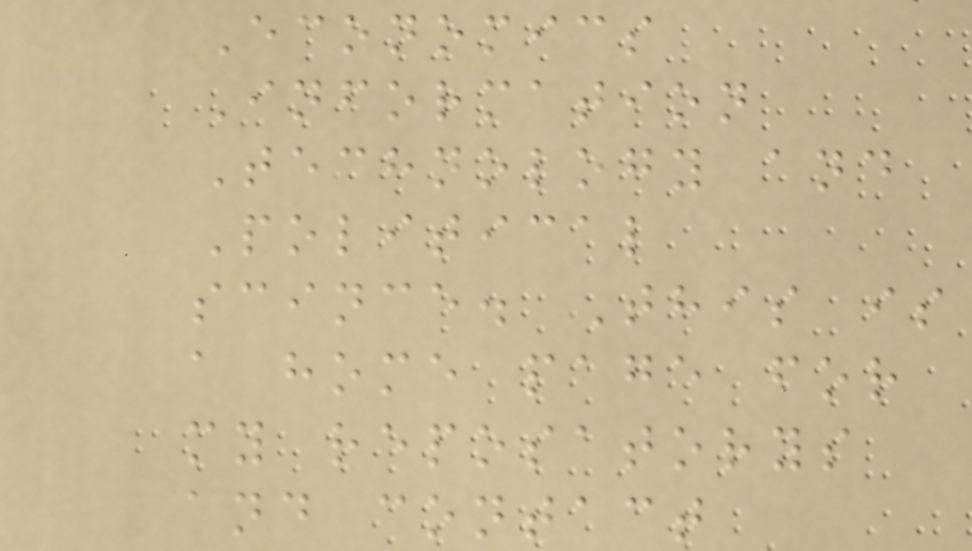Economics
Information
Technology and
Political
scince. This is
a home page for
my reposatorys
and contact
